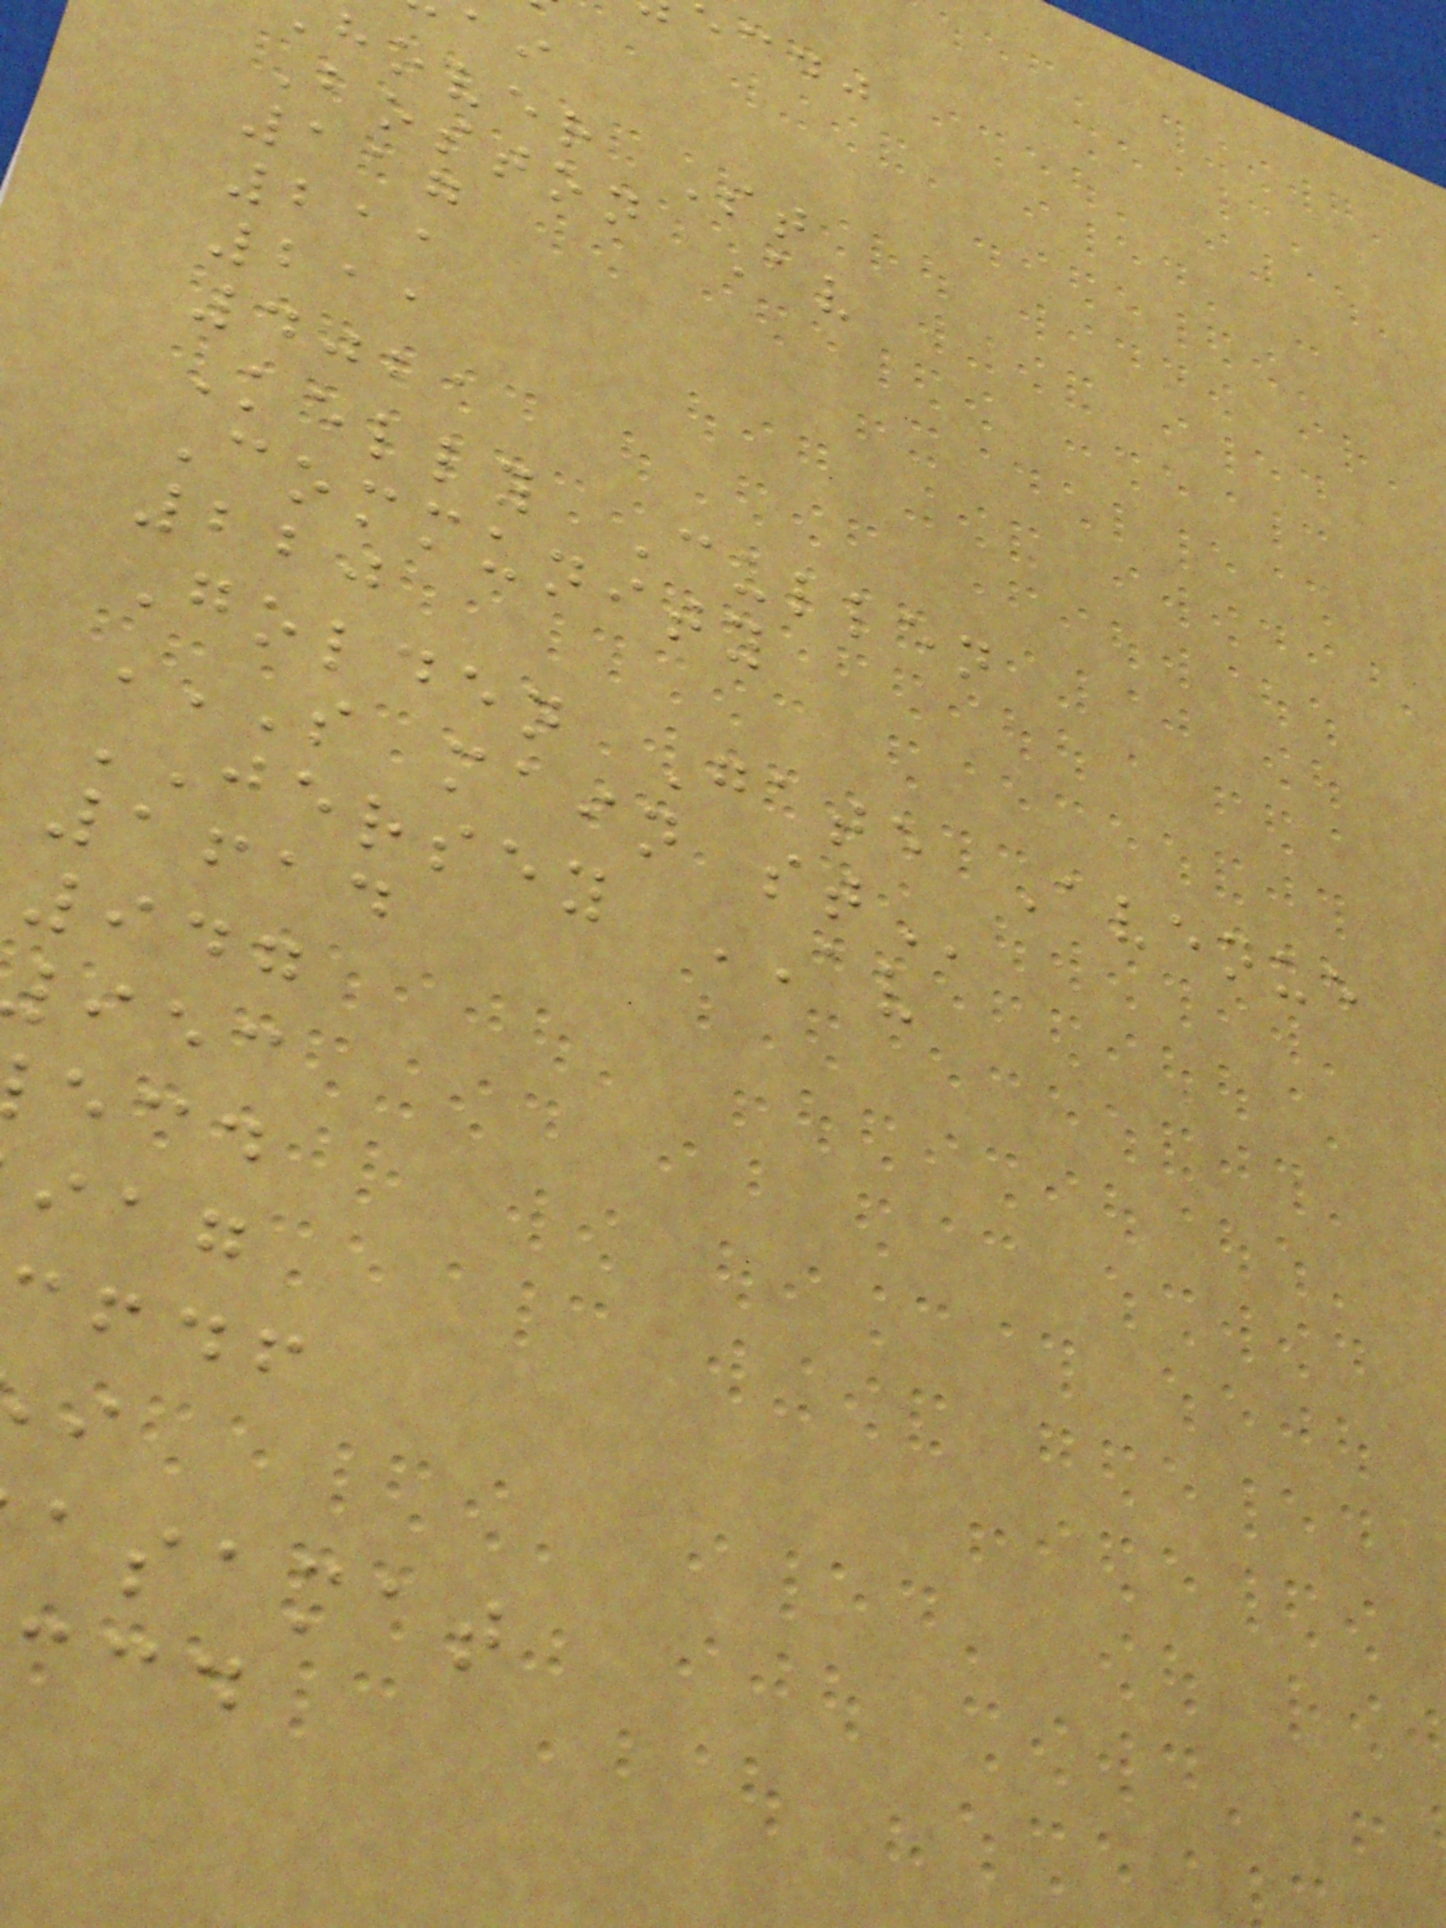ecdj
hover St
Boston Av
117
211
211
4021
Kelly Cullen
Community
220
Golden Gate Avenue
S MAIN ST
JERSEY AV
1614
947
asamat
